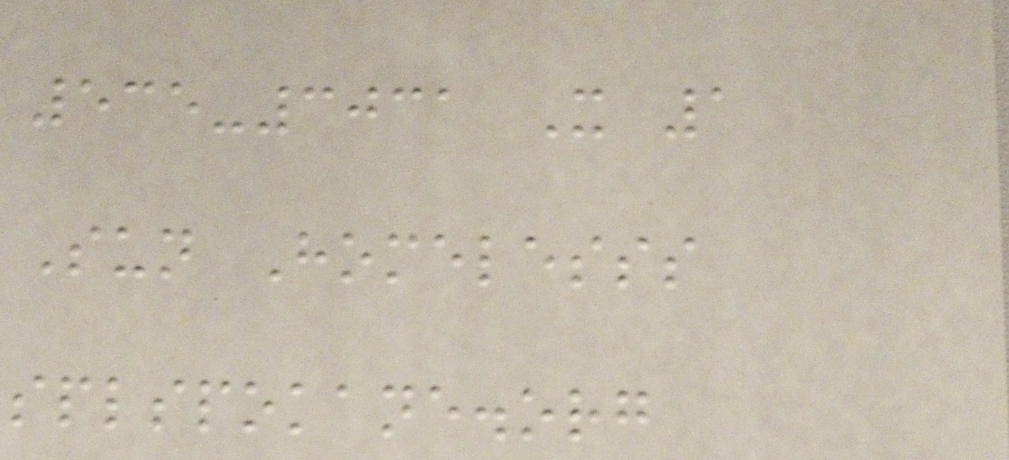535-3031 X 1
Sun Homelesss
splspokane.org
